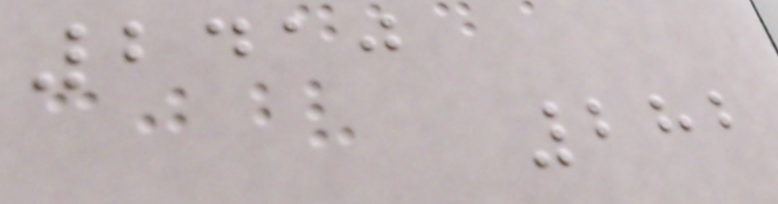2410
282
